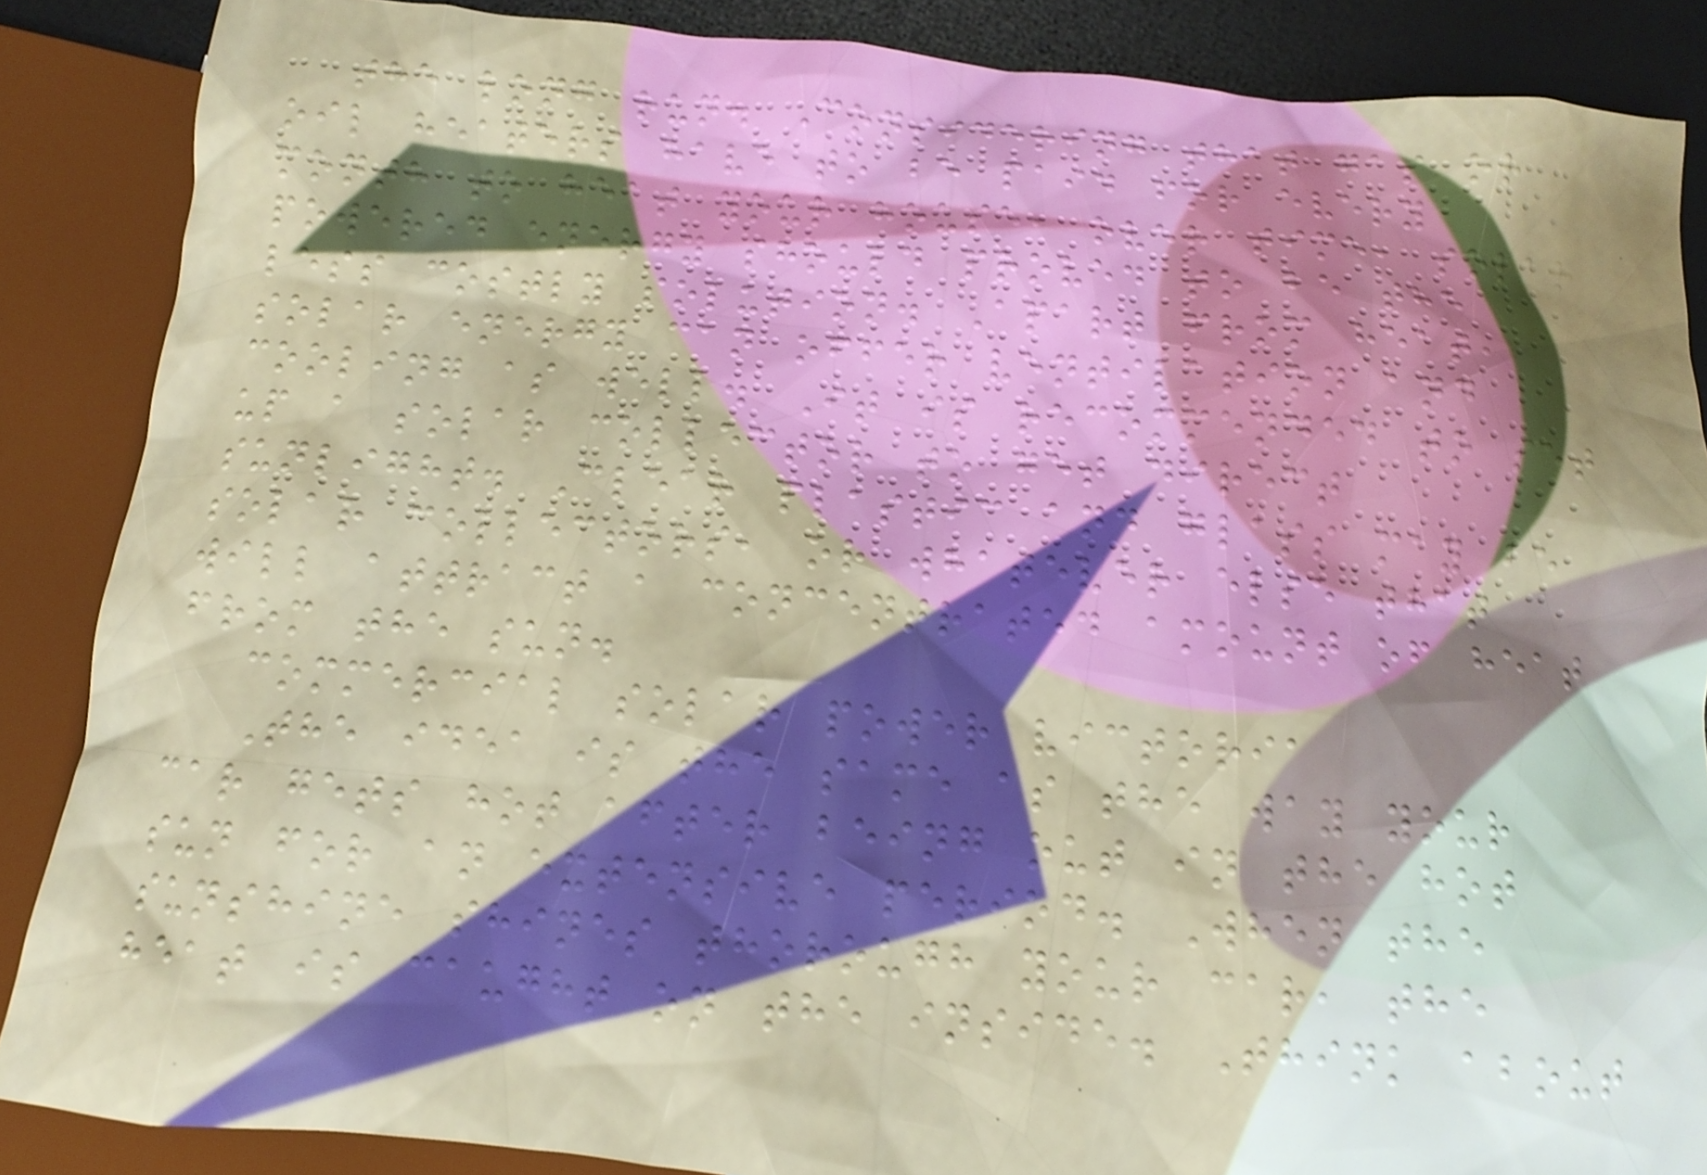the long run. Considering that gas or
oil heaters have to be paid for every
month to heat your house, over time, solar
powered energy should proved to be the
less costly solution. Apart from heat,
solar energy can offer ventilation and
cooling as well. It is recommended to set
up a solar collector to get direct
sunlight. Clear plastic and glass may be
solar collectors, or whatever else that
will attract a concentrated amount of heat
from the sun.
commercial solar power victoria
The idea is the same as the way your
car gets hot after being out in the hot
sun for an extensive period. When the
sunshine shines thorough your car, the
heat is caught on the inside. Think about
